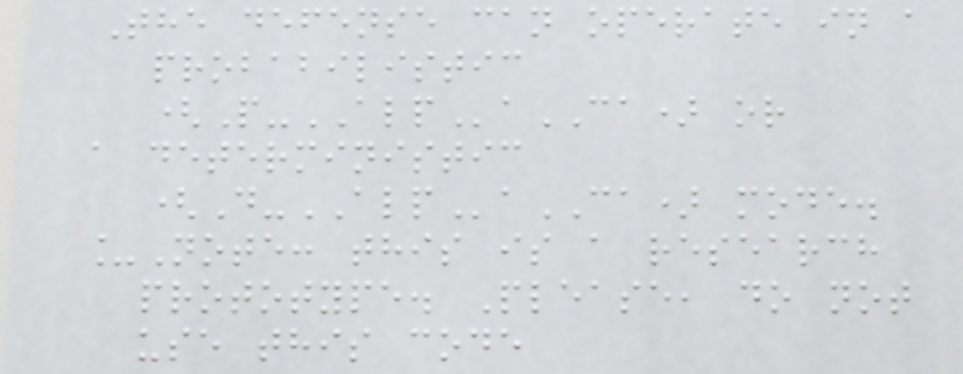The defense can operate in a
probabilistic
(P-ALPaCA) or
a deterministic
(D-ALPaCA) mode.
_Note: this is a research
prototype. Please, do not
use this code
